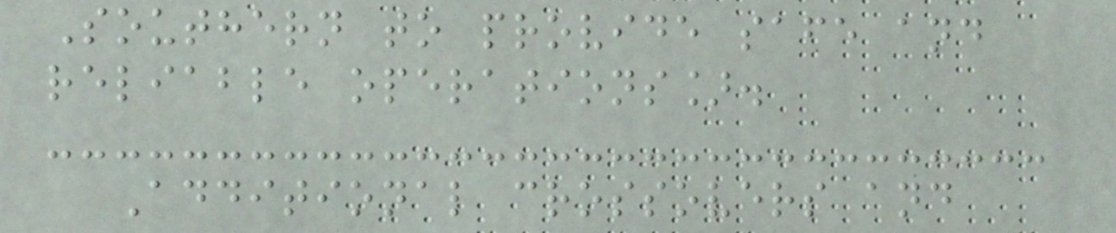Southern to provide safe and
reliable operations].
Additional crossovers and
